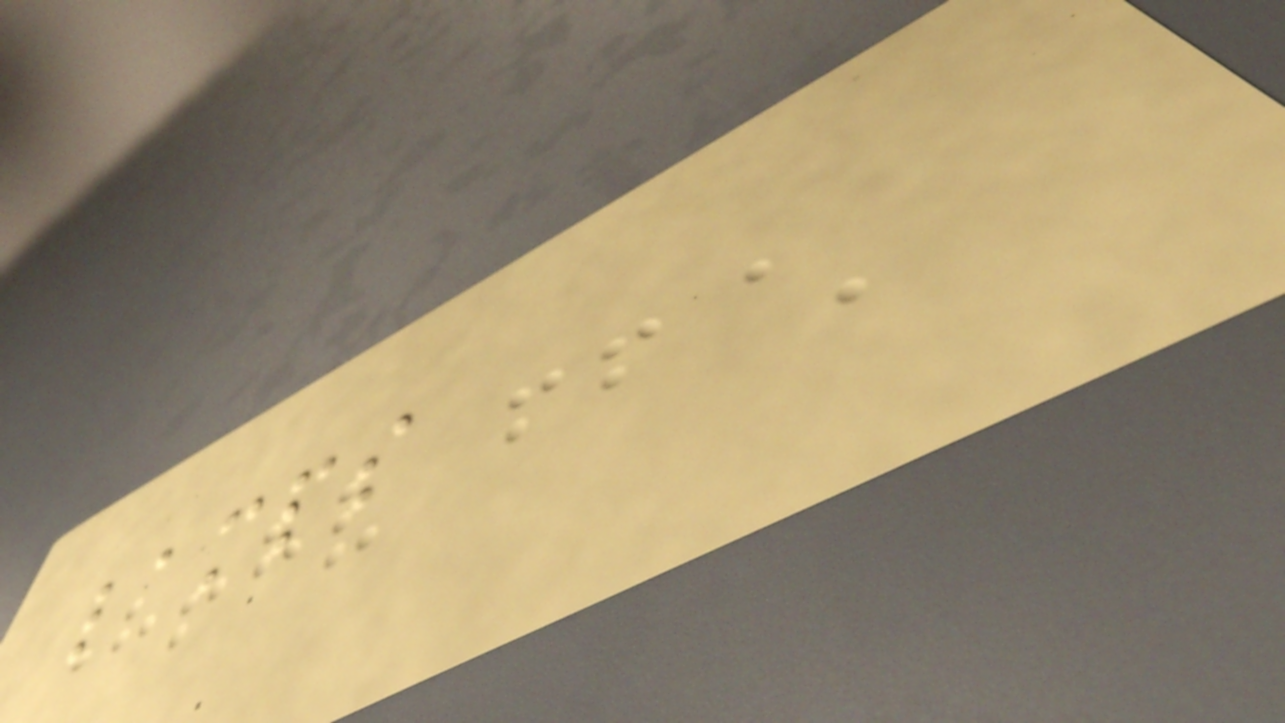lamps
